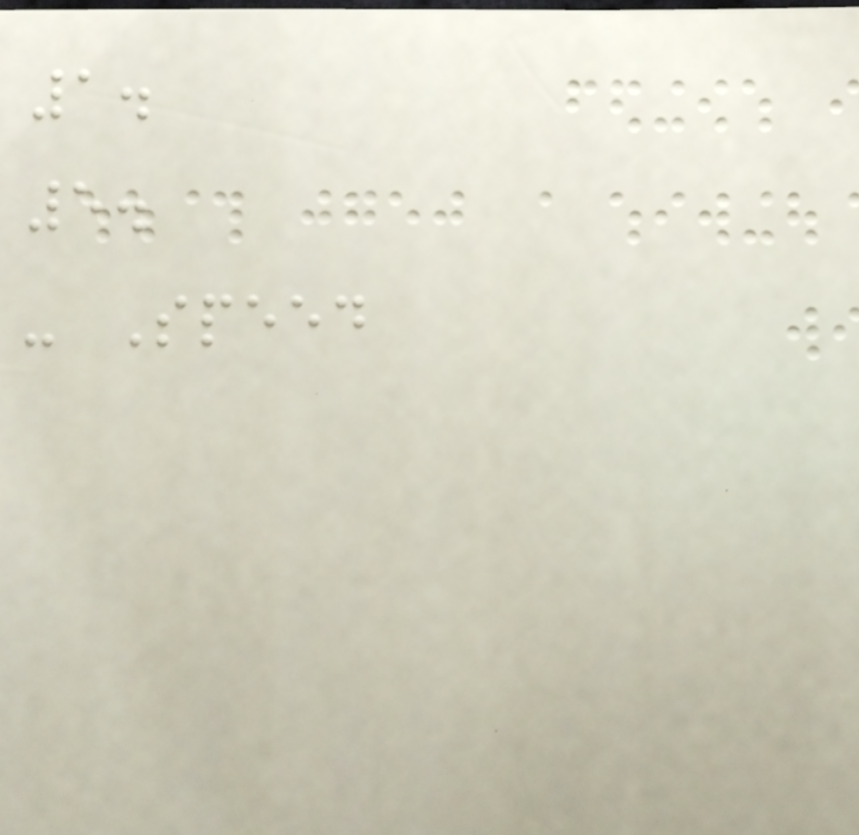1.
5.
- Speed
